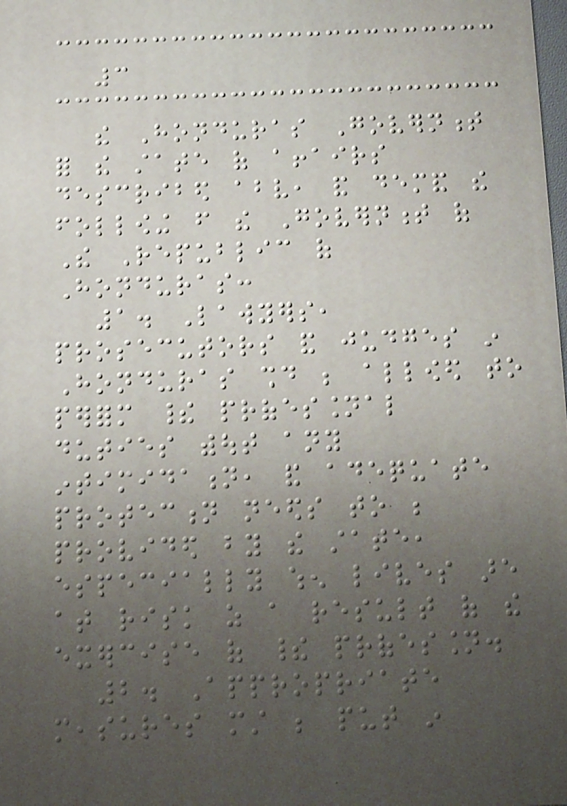3
the Honduras Government
for the state of affairs
described above, and demand the
following from the Government of
The Republic of
Honduras:
1. Lawyers,
prosecutors and judges in
Honduras should be allowed to
perform their professional
duties without any
intimidation, and adequate
protection needs to be
provided by the state,
especially when lives are
at risk as a result of the
exercise of their profession.
2. Appropriate
measures must be put in
